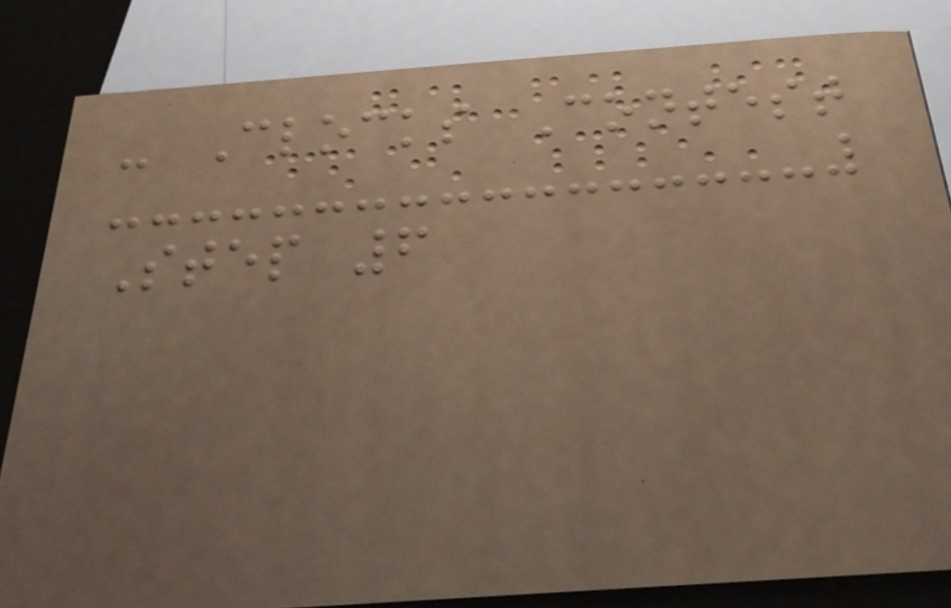- Clocks Contest
Step 6
